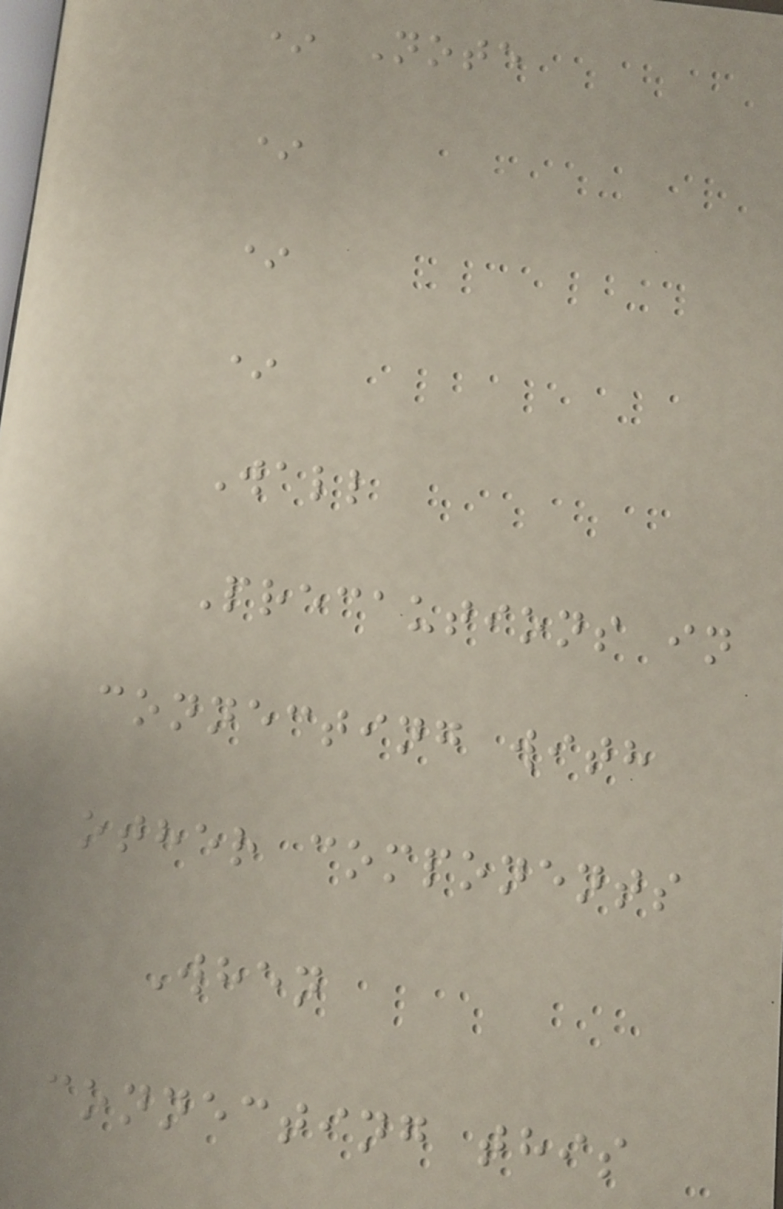* Note
*
*
*
Wall
Precautions in
connecting with
other components
When
connecting this
